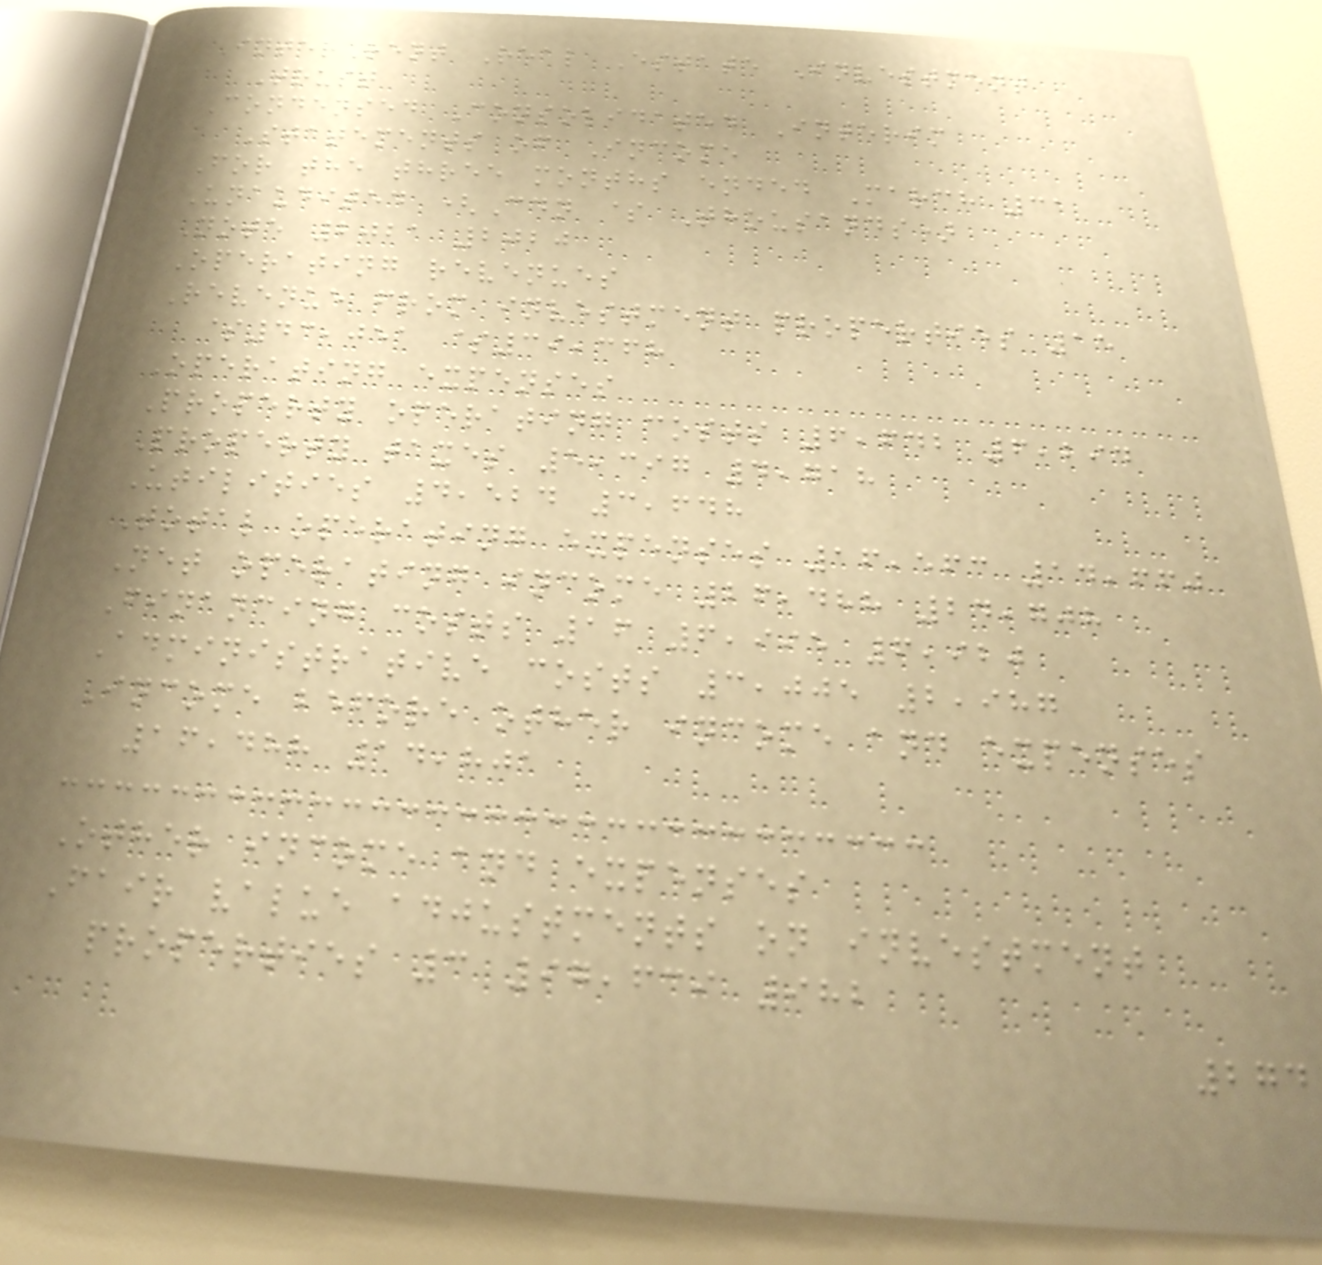InterRent Real Estate Investment
Trust
Condensed Consolidated Interim
Statements of Income
For the three months ended March 31
Unaudited (Cdn $ Thousands)
Note 2021 2020
Operating revenues
Revenue from investment properties 15
$43,051 $39,368
Operating expenses
Property operating costs 6,642 6,294
Property taxes 5,397 4,718
Utilities 4,524 3,648
Total operating expenses 16,563 14,660
Net operating income 26,488 24,708
Financing costs 16 6,995 6,920
Administrative costs 3,005 2,987
Income before other income and expenses
16,488 14,801
Other income and expenses
Fair value adjustments on investment
properties 3 97,639 982
274
